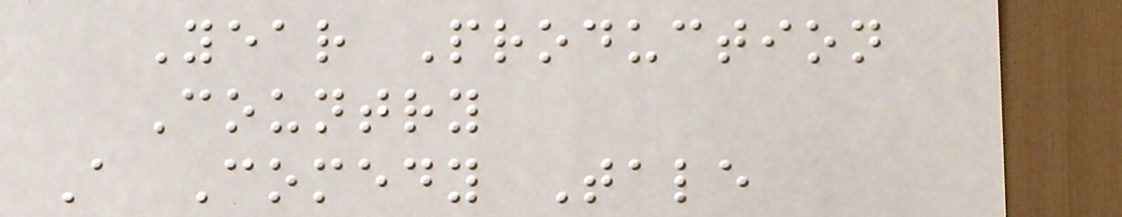Year Production
Country
A Comedy Tale
